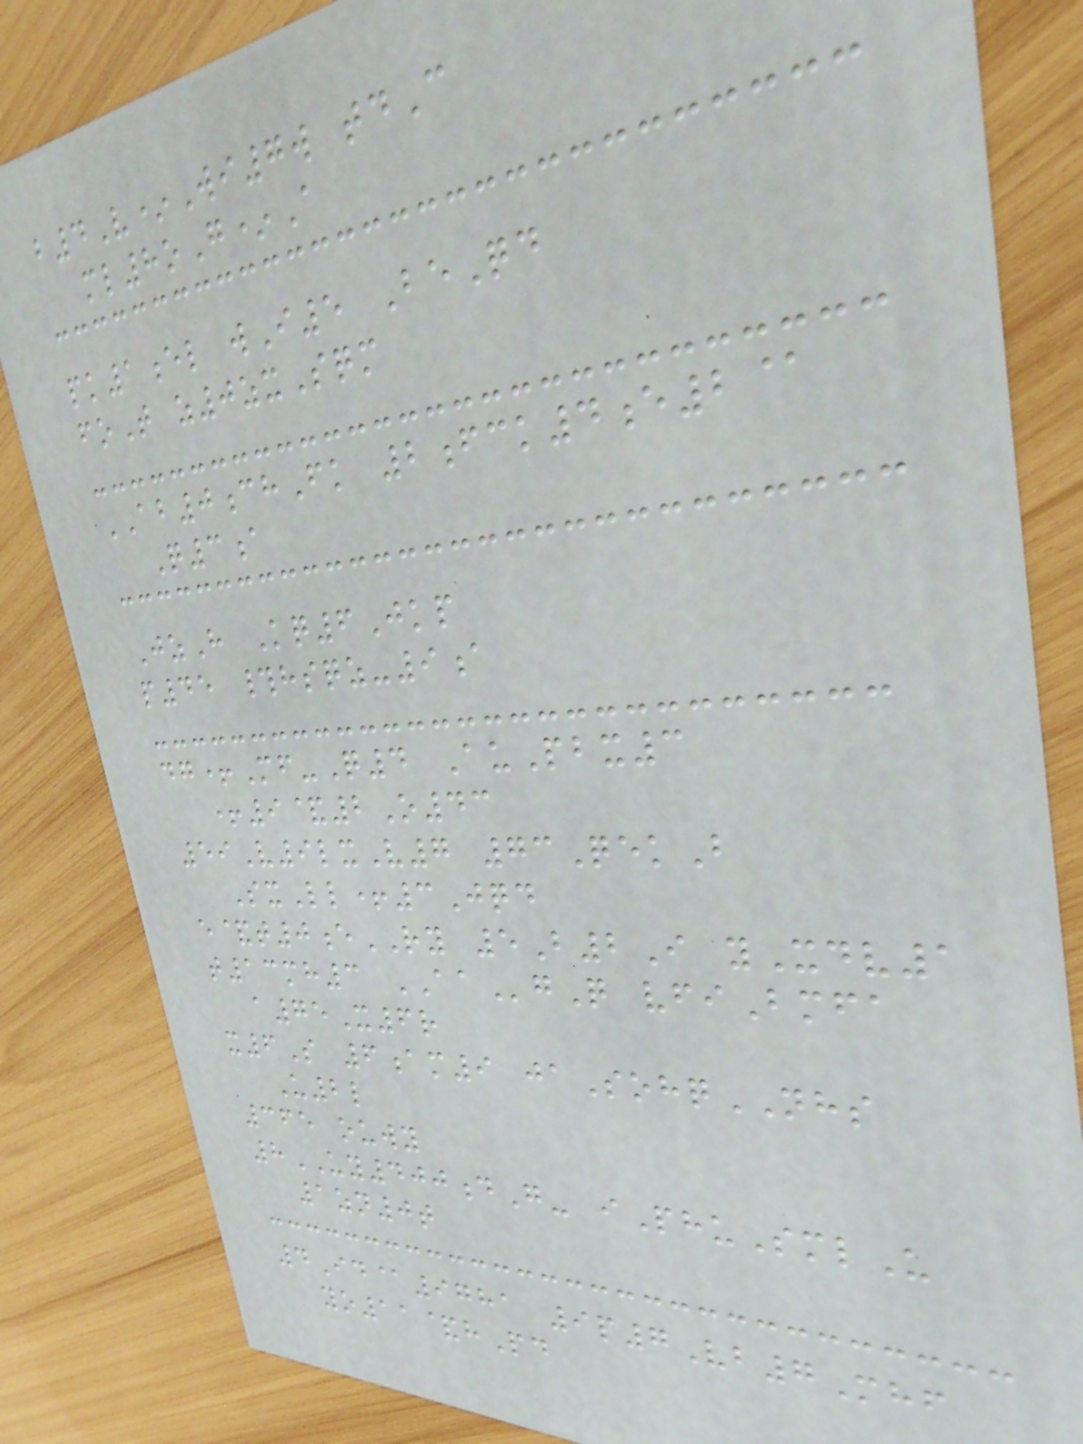b4V*Wi7w tdC
ml8oG*A
pk1el wI5 BeQd
foT z0zxSqm
AB0chFk 2fck4e2@
Q3a
JzH Kq6Jkp
p45 #hsqz-9a
dg+Mf-Q4 AuPbx3
+9&2O43
59V9lxV7 73QekB
SxLl+3Jqd
e&t0eRY 5B2I yXdv1
t13mh3 AAgQ vfiBmfa
a75X6r
x6S 6am9 jaSohqNHS
U2l
365 ouwy
8UY400dG- iPhuSmlU
1zn0t
4Id@9781 9p7Vb7Mhf
yo11&hPd
